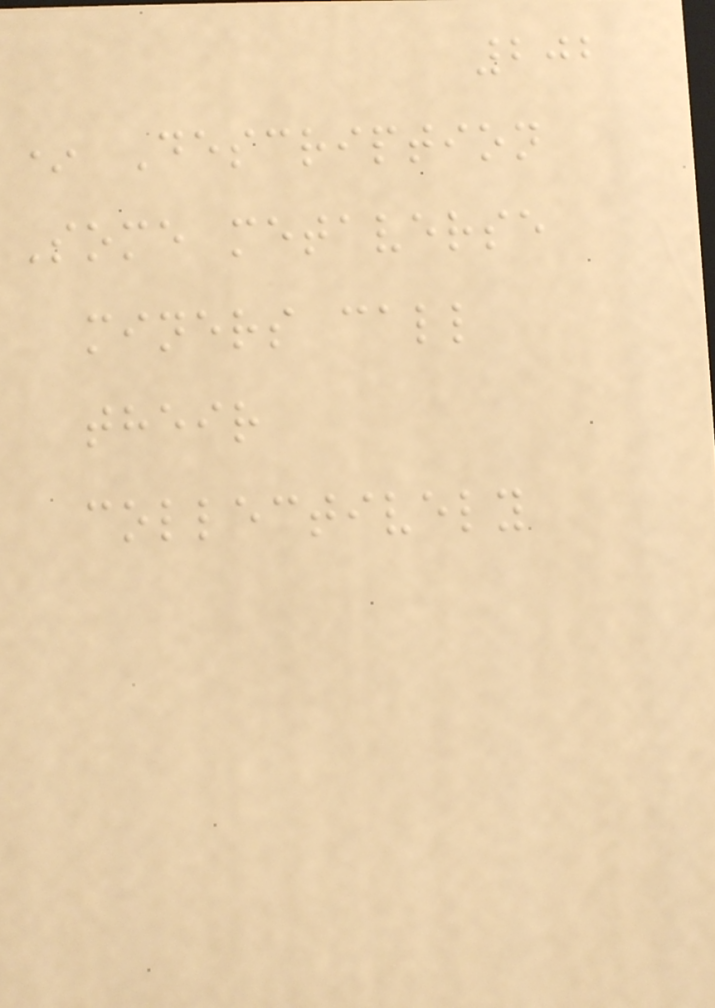202
* Description
Some metaverse
miners call
their
collectively
